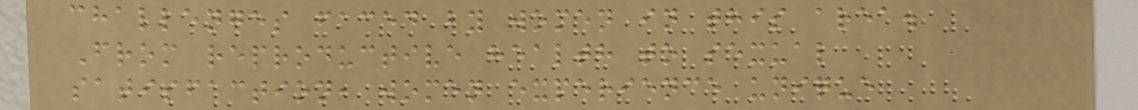challenges faced by women in this area.
From reproductive health to sexual
satisfaction, women experience unique
